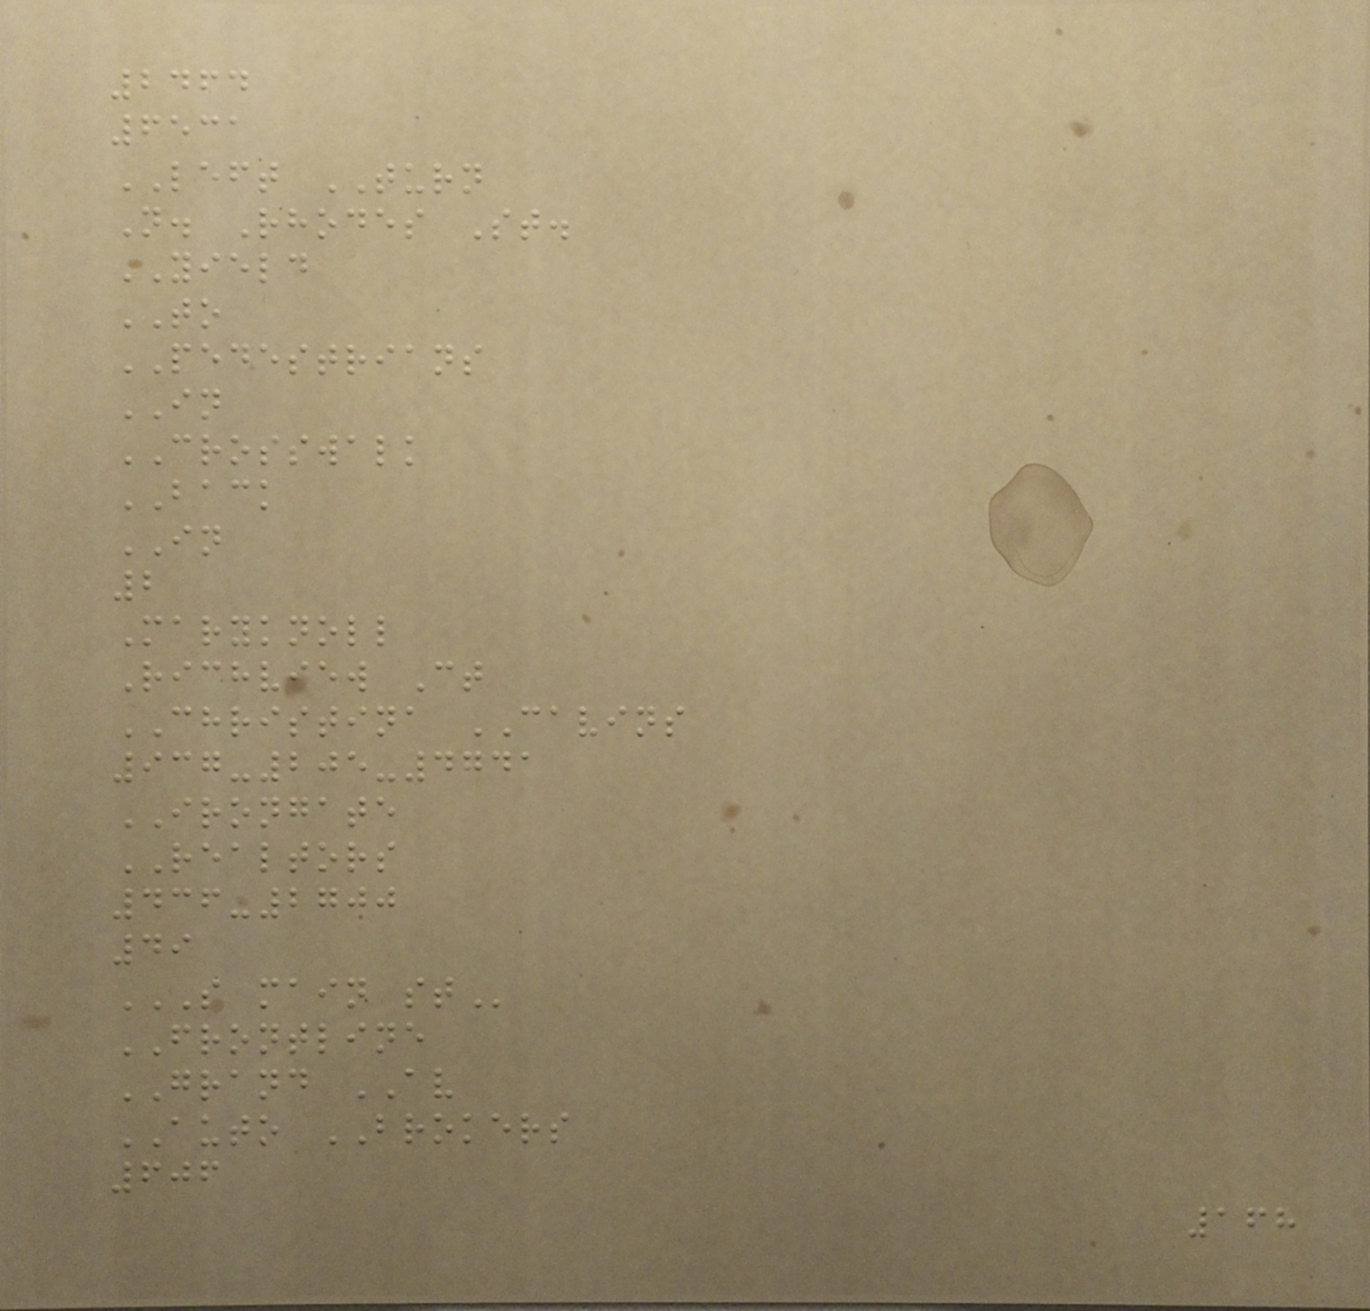2464
6531
LEFT TURN
N. Rhodes St.
YIELD
TO
PEDESTRIANS
IN
CROSSWALK
BACK
IN
2
Maryknoll
Richview Ct
CHRISTINA CAVINS
937-205-4741
IRONGATE
REALTORS
436-2700
49
S MAIN ST
FRONTLINE
GRAND AV
AUTO BROKERS
606
168
